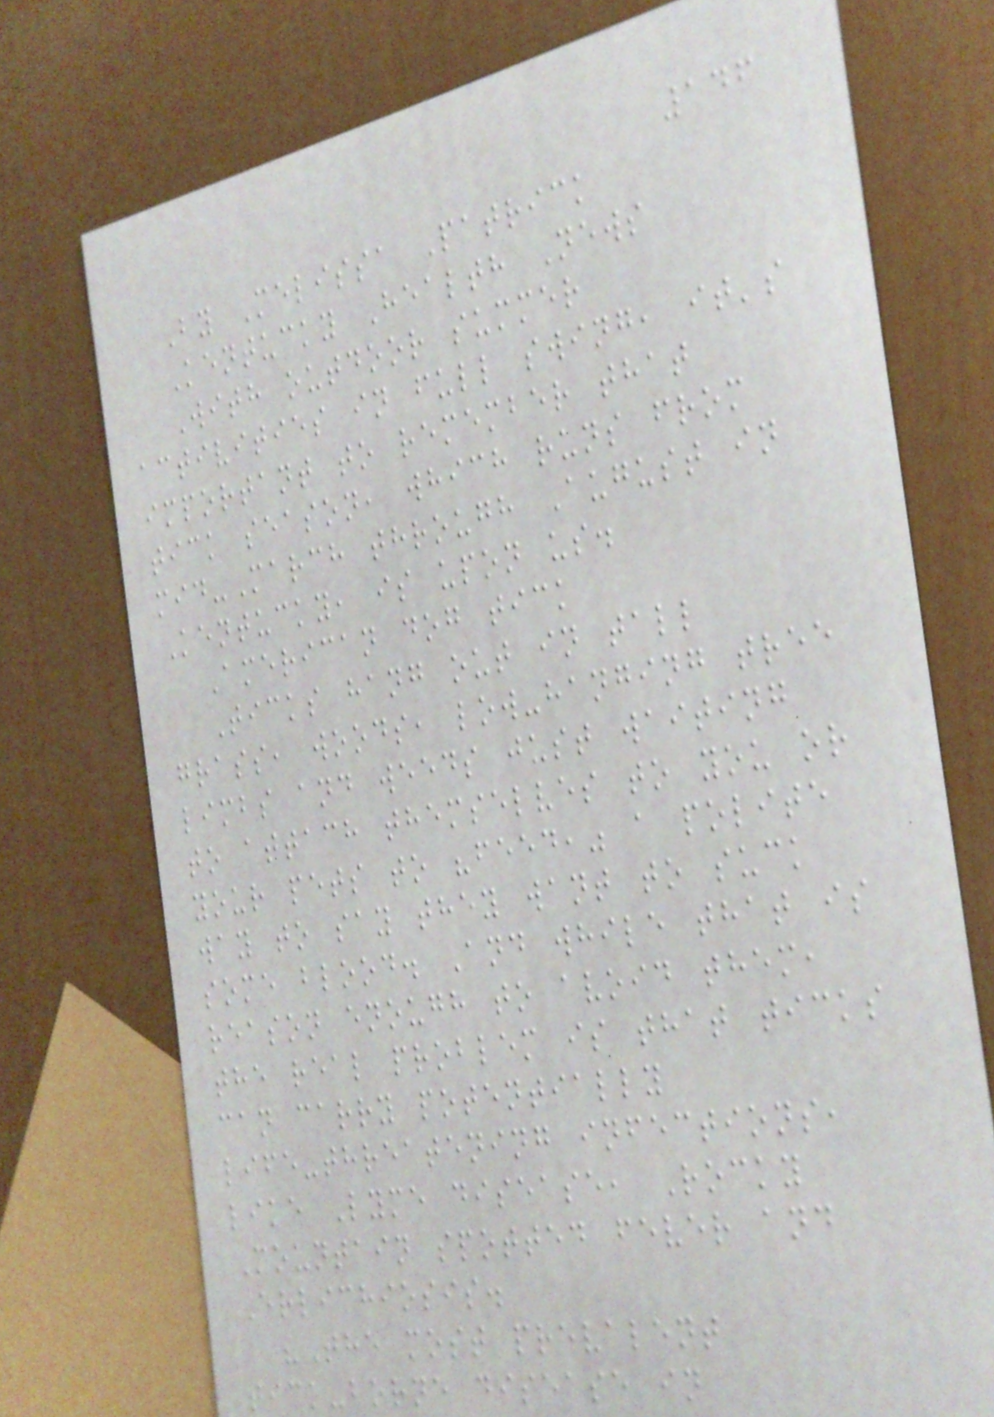146
By Melissa Patrick
Kentucky Health News
With outdoor summer
activities in full swing, it's
important to remember that
tick season, which runs from
mid-March through August in
Kentucky, is upon us.
American dog tick
Ticks hang out in tall
grass, woods, low-hanging tree
limbs and weeds just waiting
to attach themselves to you or
your pets to "feed," a polite
way to say they want to suck
some blood. And while that is
reason enough to avoid them,
the real problem is that ticks
can carry potentially
life-threatening infections,
like Lyme disease, Rocky
Mountain spotted fever and
Erlichiosis.
"The most prevalent
tick-borne disease in
